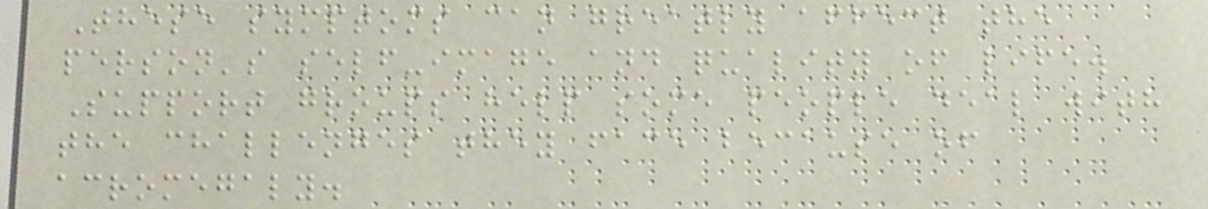These symptoms can greatly affect the
person's self-image and quality of life.
Support groups help some people deal with
the challenges they face because of
acromegaly.
